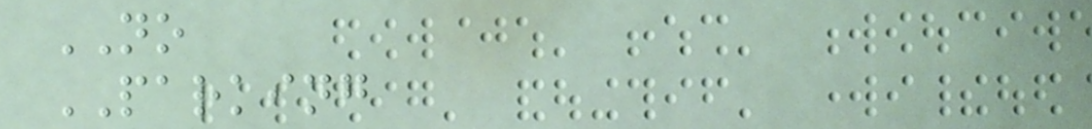NO
PARKING
